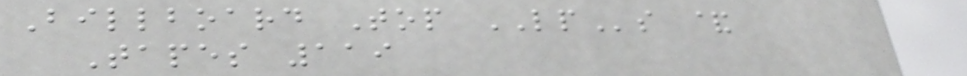Billboard Top LPs &
Tapes 119
